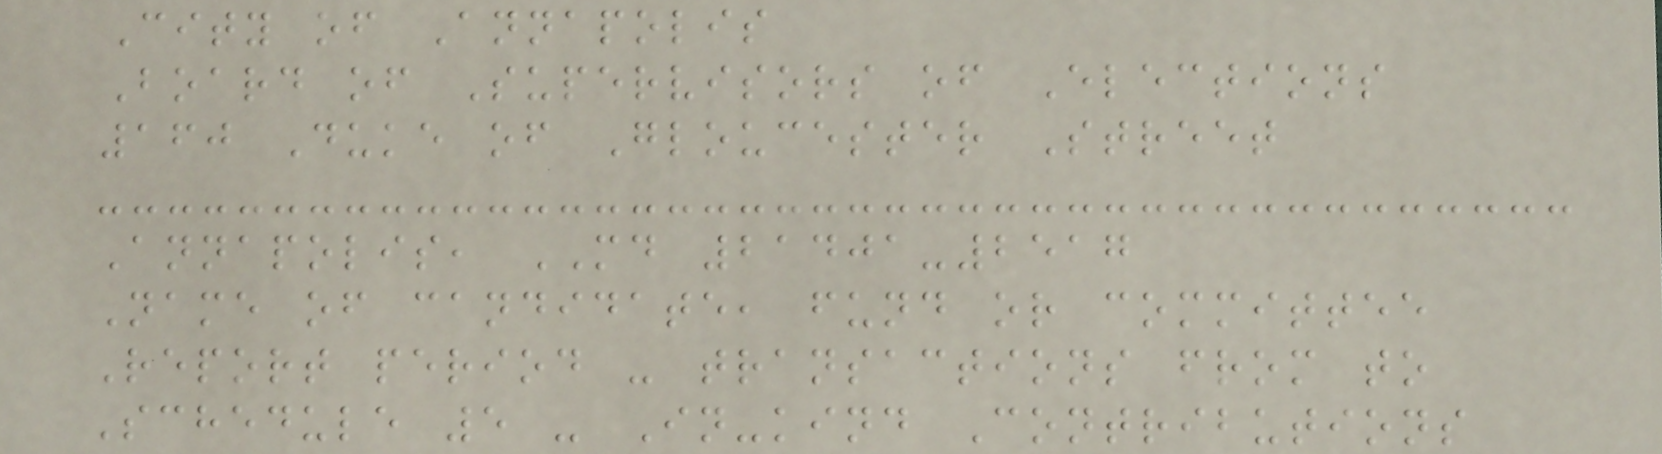City of Annapolis
Board of Supervisors of Elections
160 Duke of Gloucester Street
Annapolis, MD 21401-2517
Name of candidate, fund or committee
Report period - transactions from to
Schedule 5 - In-kind Contributions
